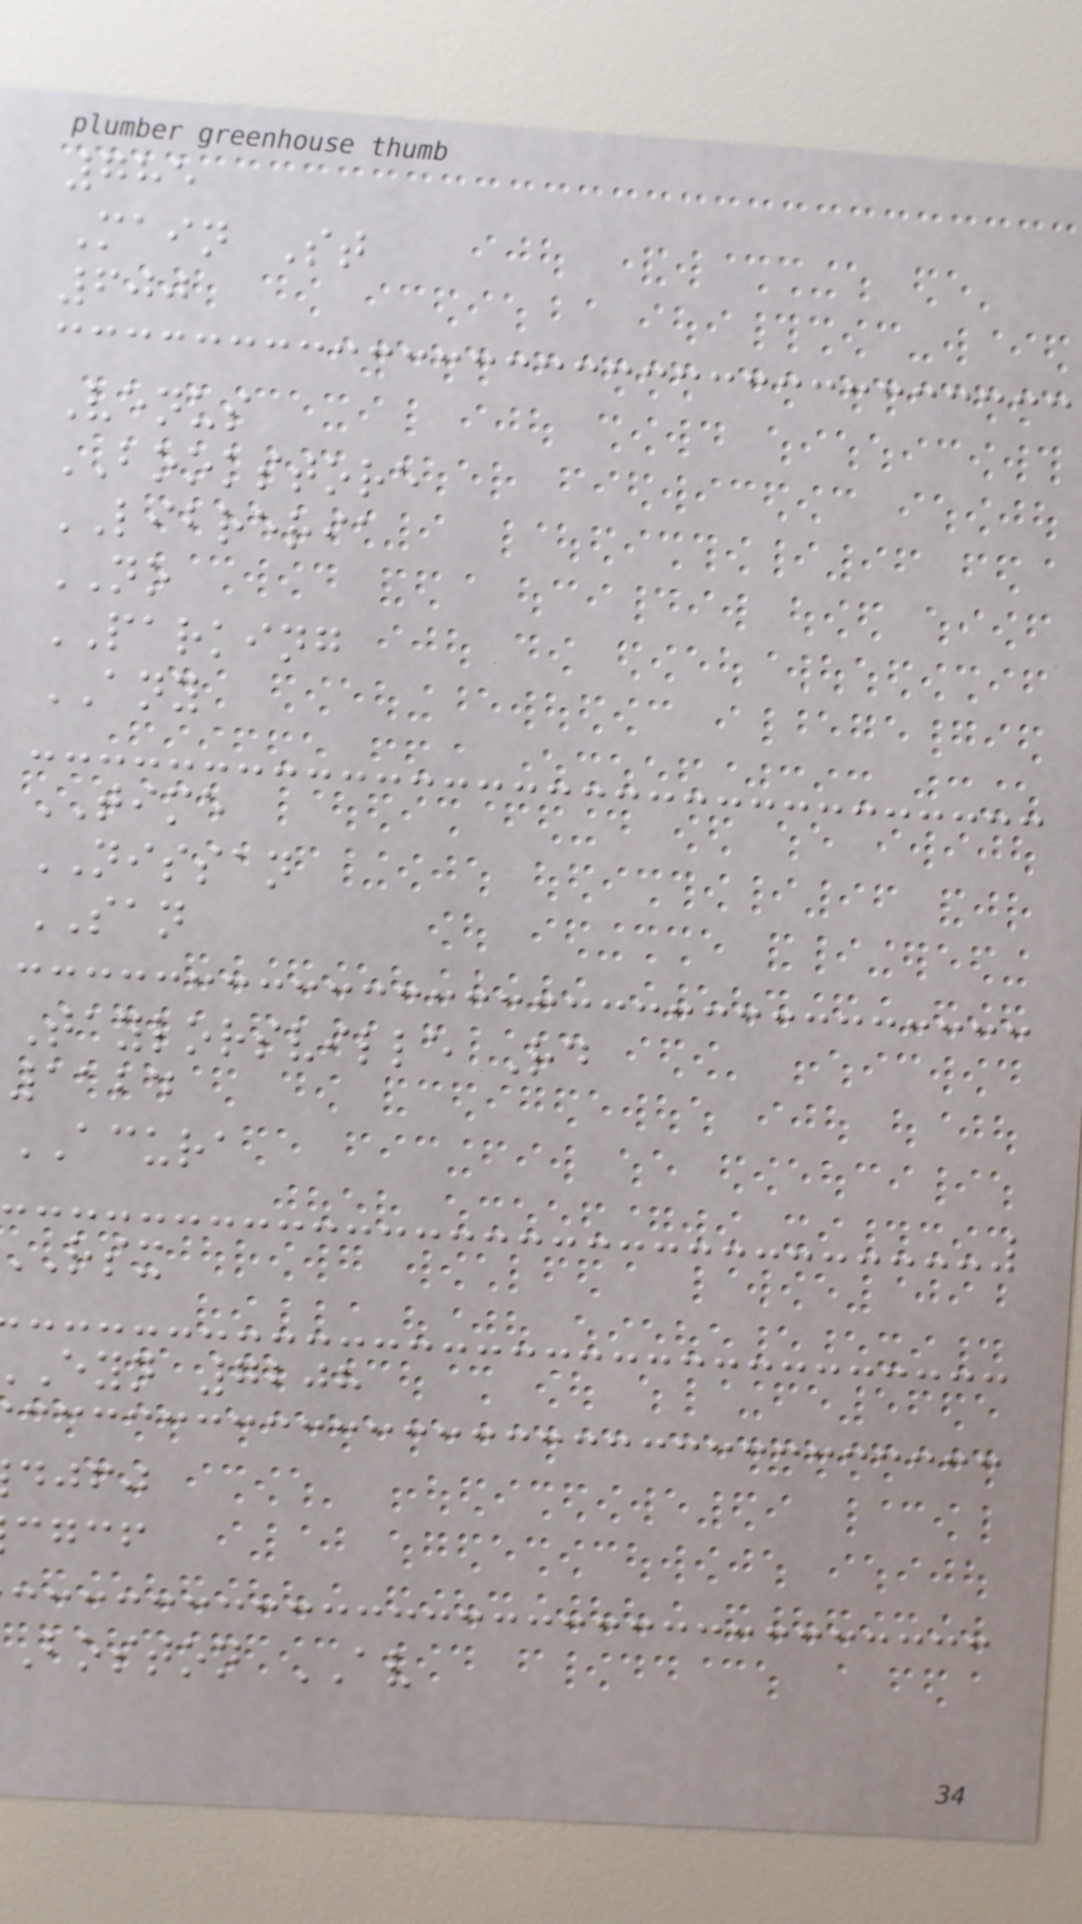785
Main St
600
Venus
BOOKSTORE
LIBRERIA
NO
PARKING
ANY
TIME
NISSAN
SAN
Taylorsville Rd
1124
ACURA
eyn 7208
djfj
cgcf
boston AV
